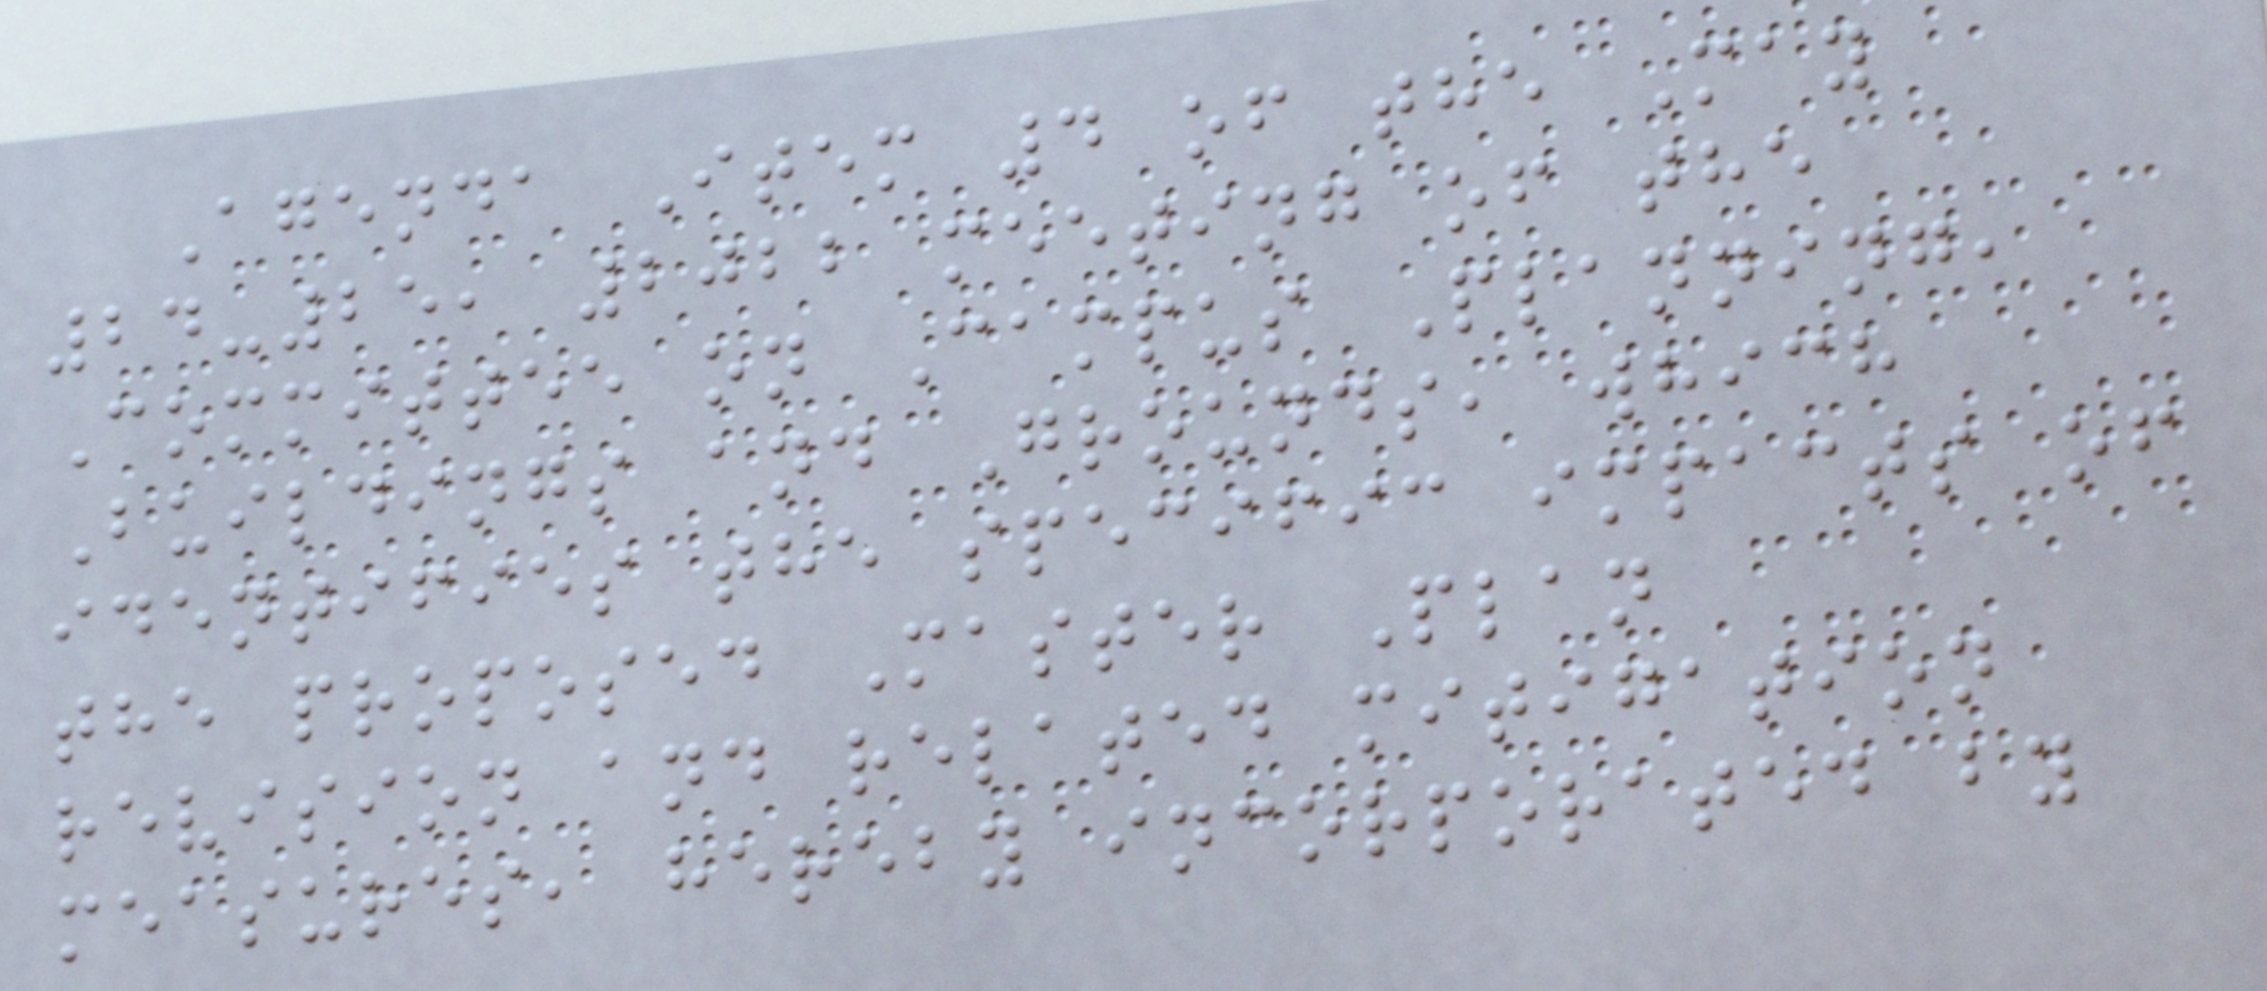Agenda Item 4 of the May
24-25, 2022 meeting of the
Committee on Campus Planning,
Buildings and Grounds, which
identifies the specific impacts of
the proposed Master Plan
revision and related mitigation
measures, hereby incorporated by
